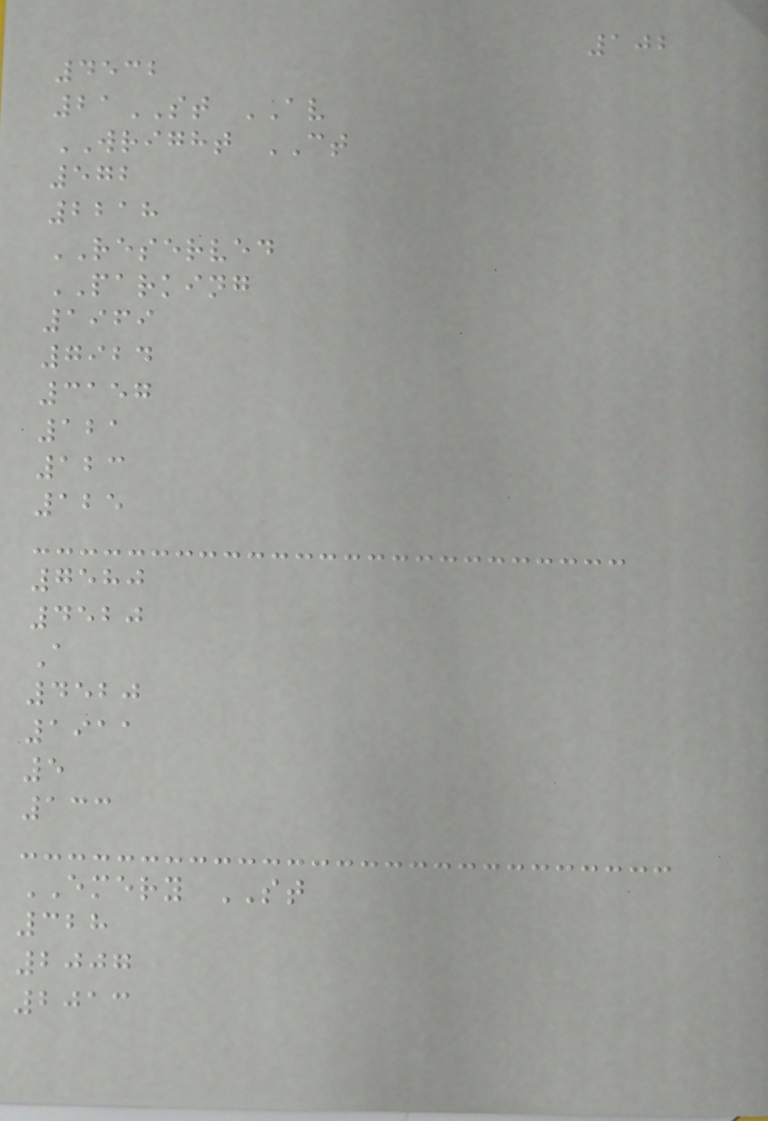102
4532
21ST AV
WRIGHT CT
572
2218
RESERVED
PARKING
1969
7924
3157
121
123
125
7580
4520
A
4520
1911
5
133
EMERY ST
328
2007
2013
